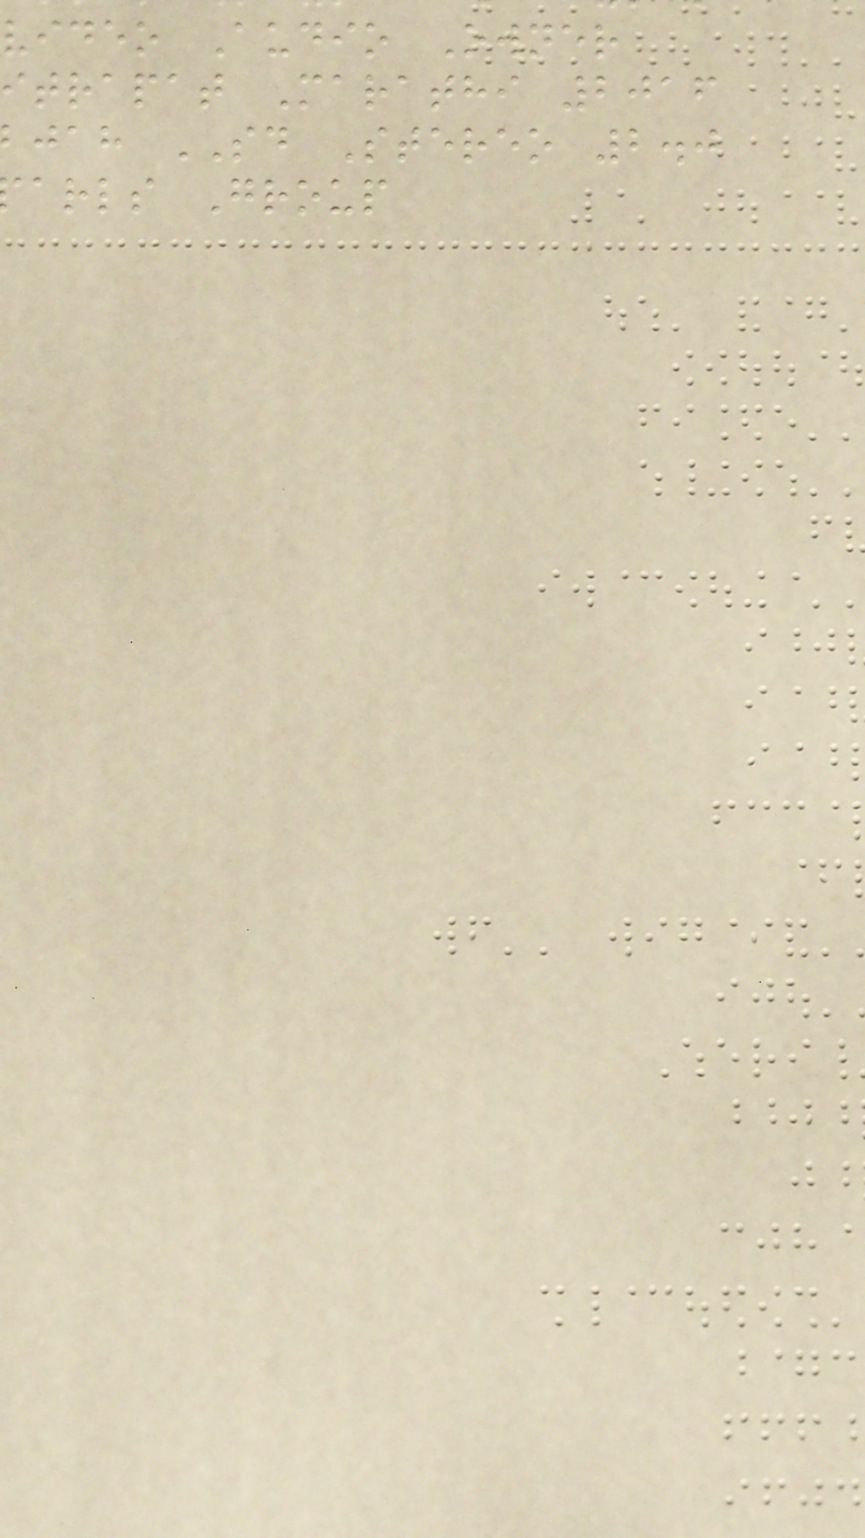video Audio Owner
itrapat Marathi 2016
jah SD Stereo 2.0
arls Group
